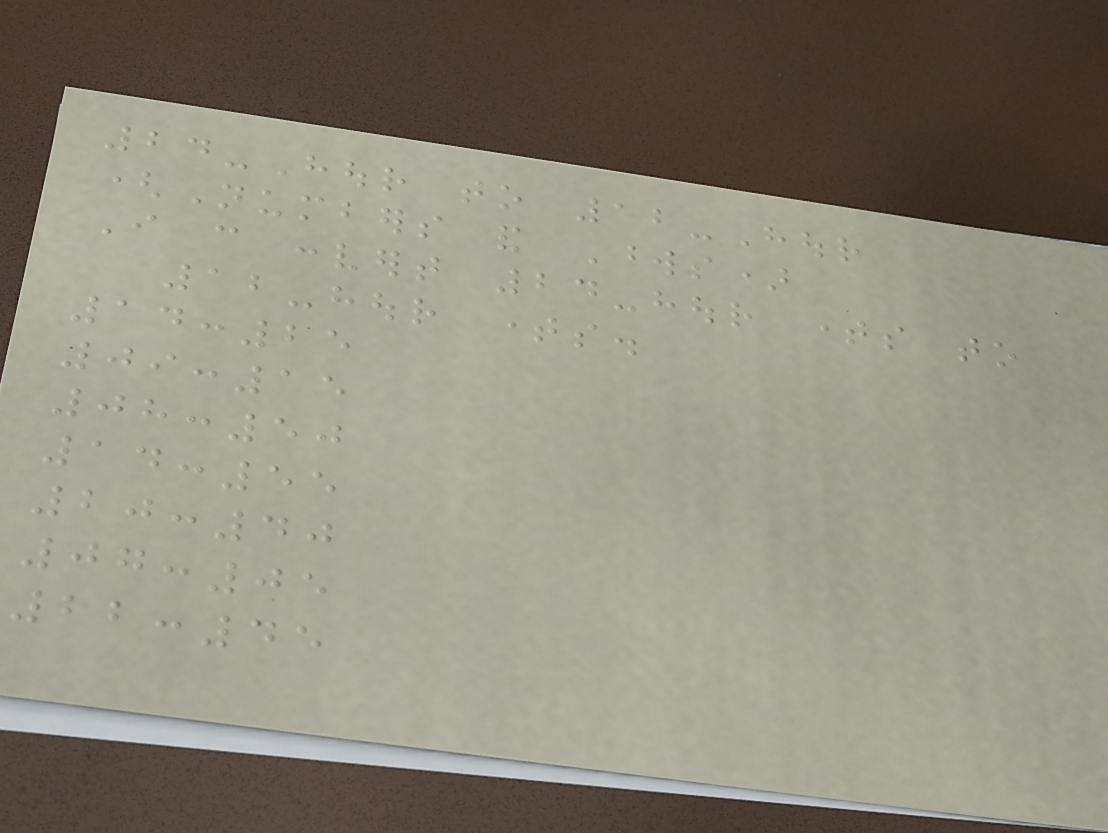24-Hour to 12-Hour
(Numbers and Words)
I can convert 24-hour times to
12-hour times.
14:25
09:15
08:50
14:55
20:40
07:05
22:45
